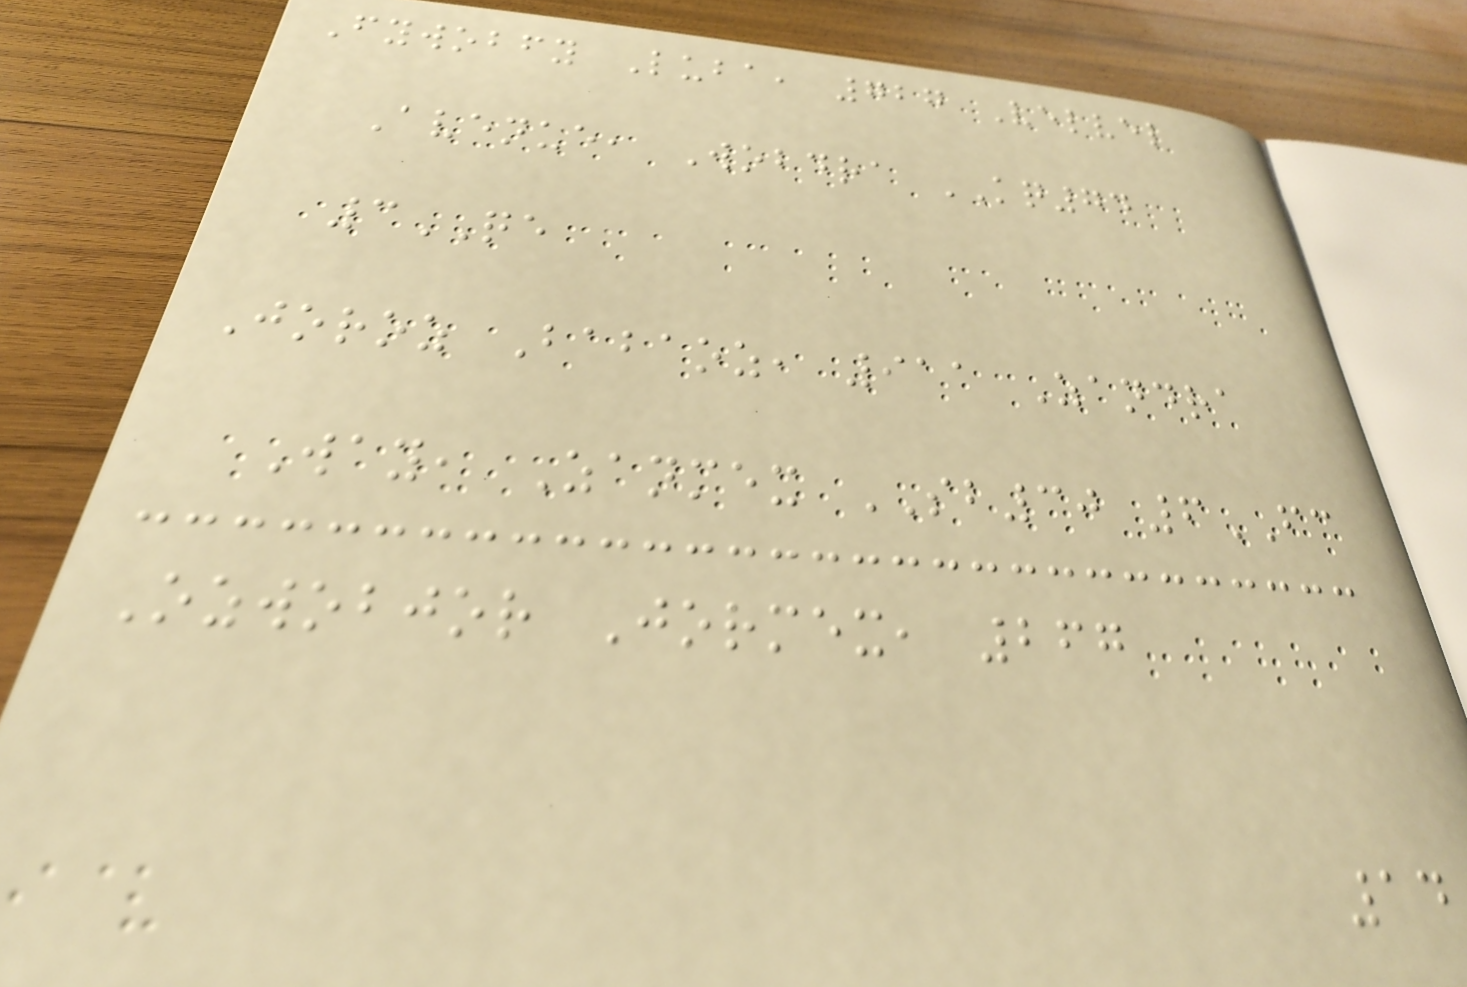Fywobfy Luba, 727 Velvel
Avenue, Wobdra KQ74
3QE
Joroz Babaoz, 911 Zandra
Way, Zanmex SB30 6FC
Ozwobjor Jormex, 267
14
